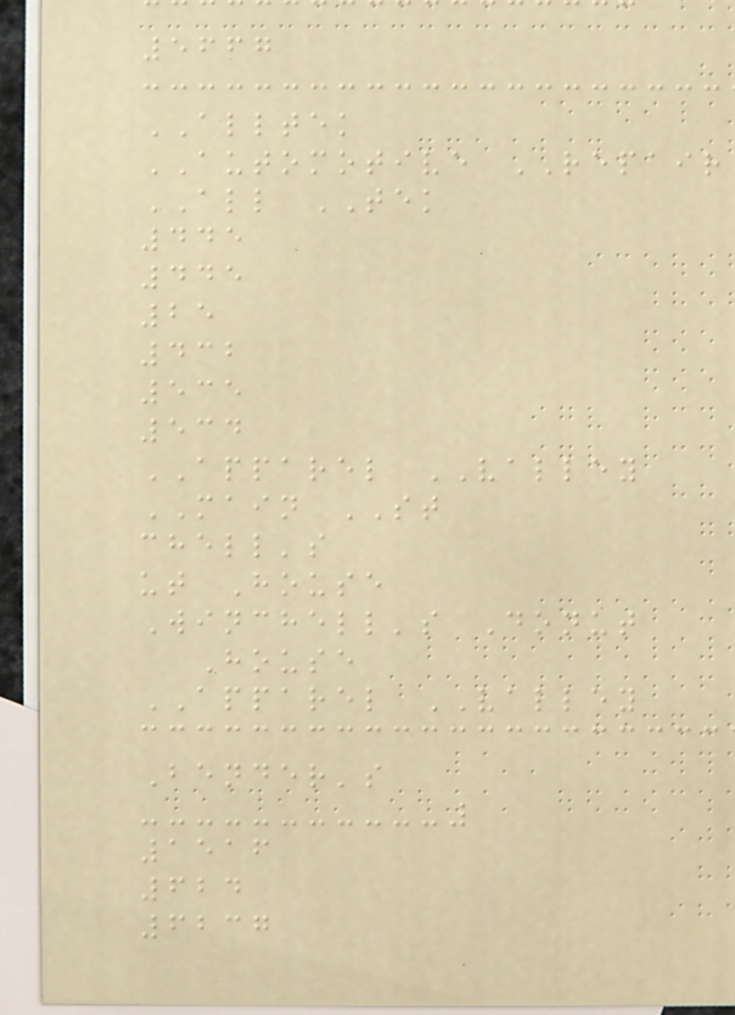5667
ALLTEK
AUTOMOTIVE REPAIR
ALL TEK
445
445
25
432
535
534
APPAREL VALLEY
MAIN ST
chell's
ut House
Winchell's Donut
House
APPAREL VALLEY
Bender's
1516
624
6237
